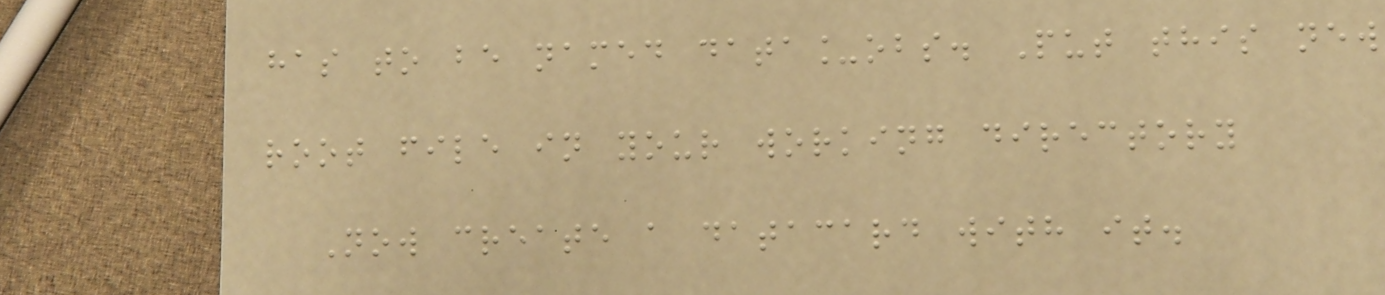has to be named data_obs. Put this new
root file in your working directory
Now create a datacard with it.
